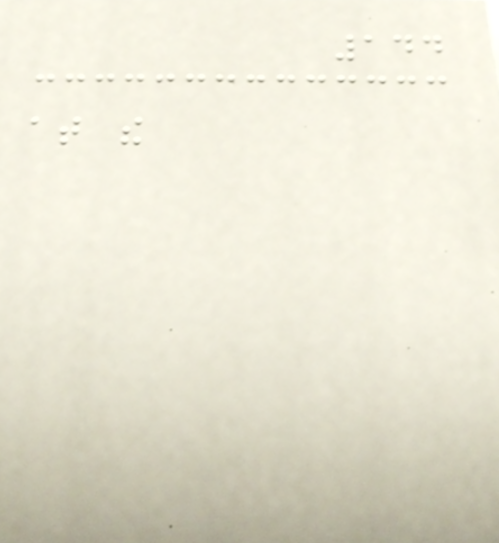144
at the
